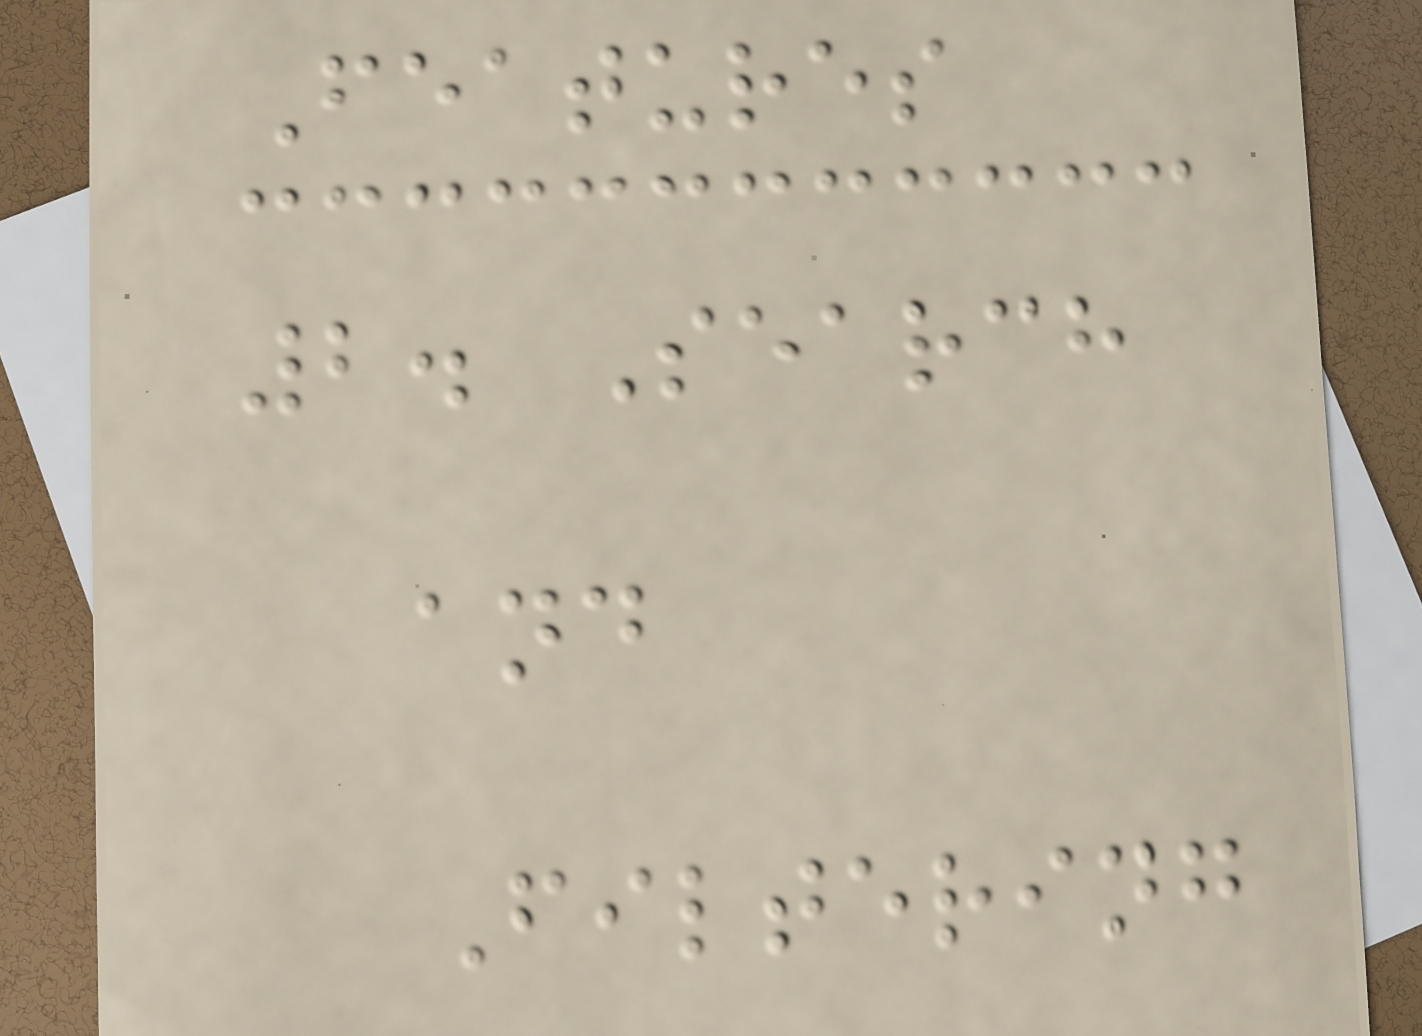Features
2. Search
and
Filtering
